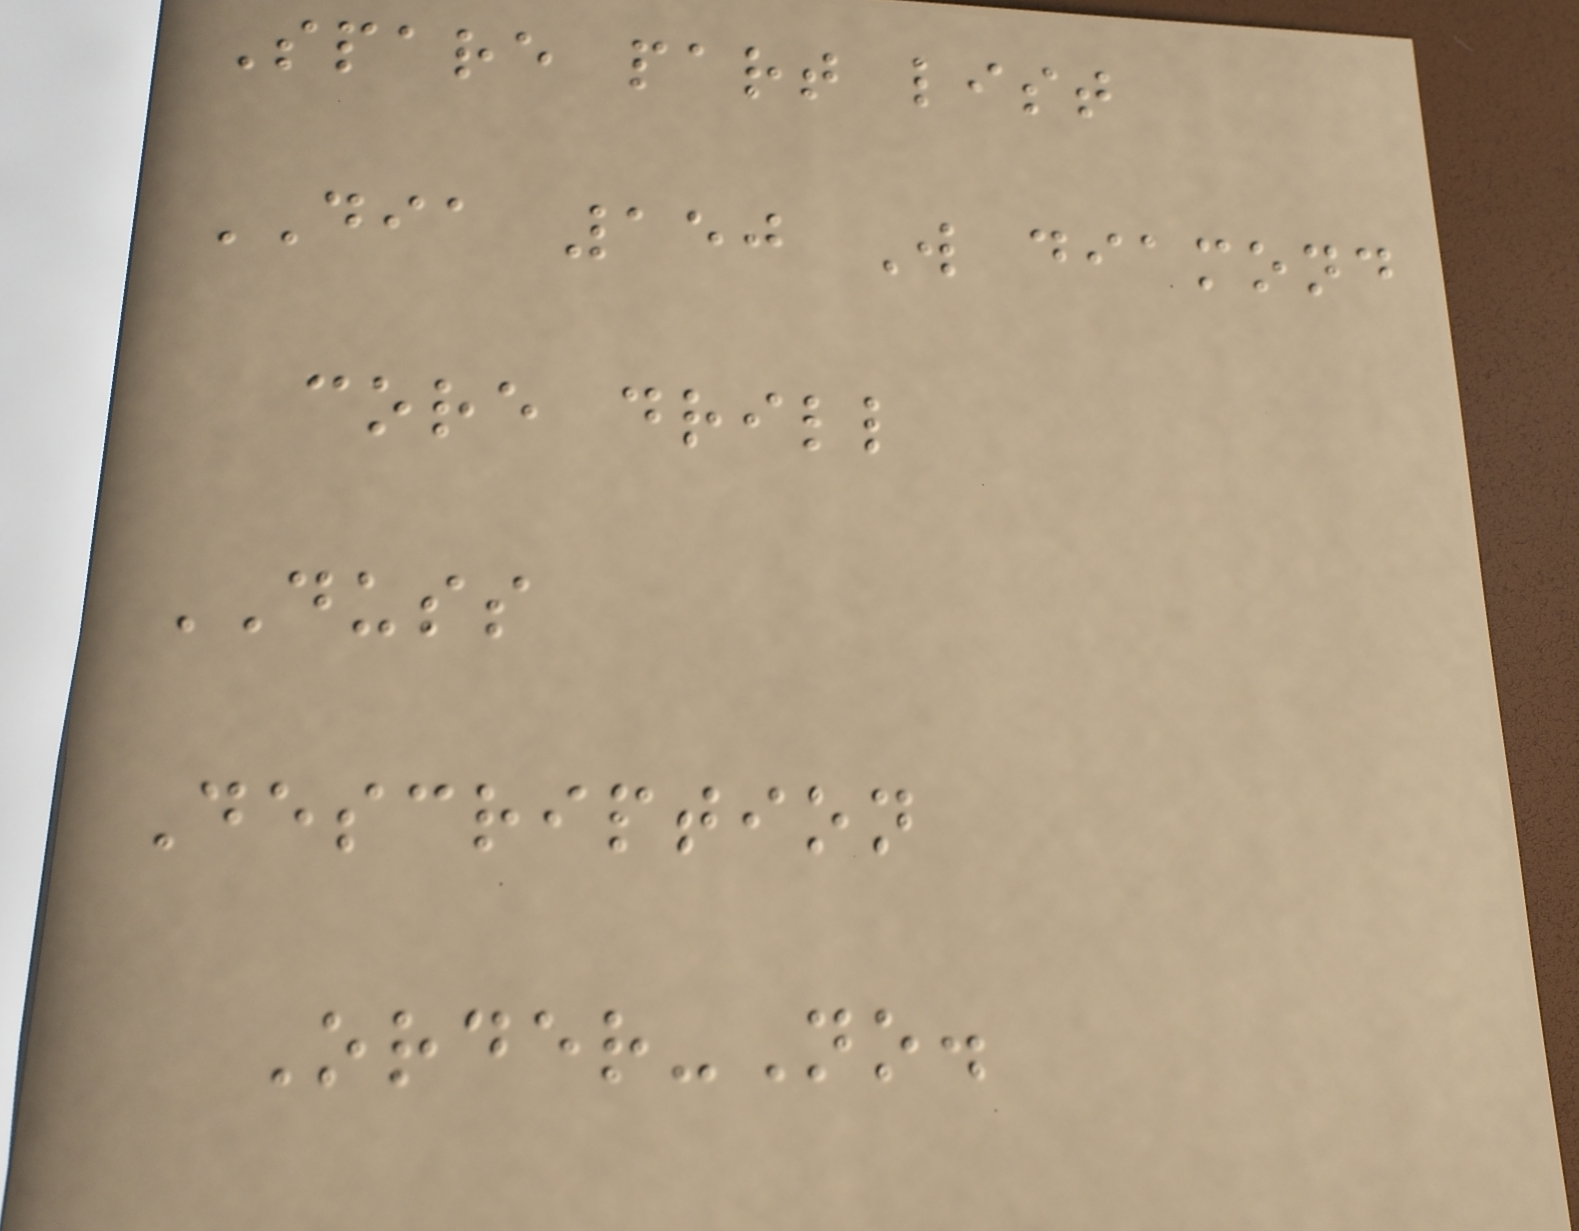Spare part list
DIA 150 W diamond
core drill
DUSS
Description
Order-No.
